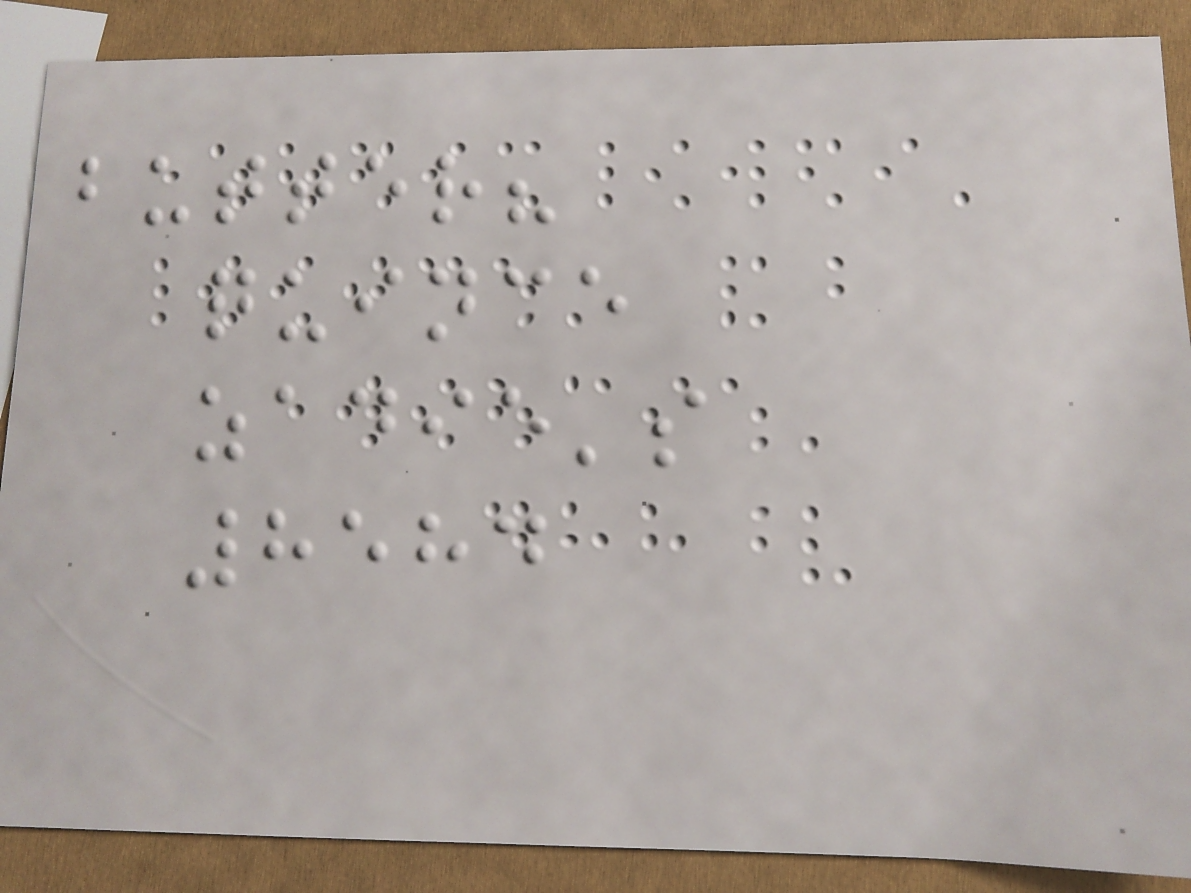butter?
quince
zadie's
8584
